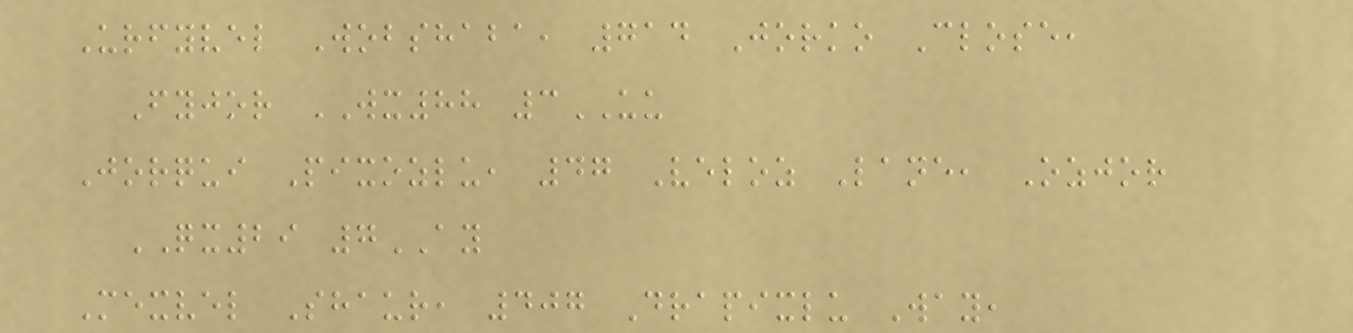Urfyvel Wobshaba, 714 Jorko Close,
Fyjor WX88 3UU
Jorqui Pixozlu, 47 Veloz Lane, Ozjor
QX29 7AY
Mexvel Shaur, 407 Drapixlu Way,
